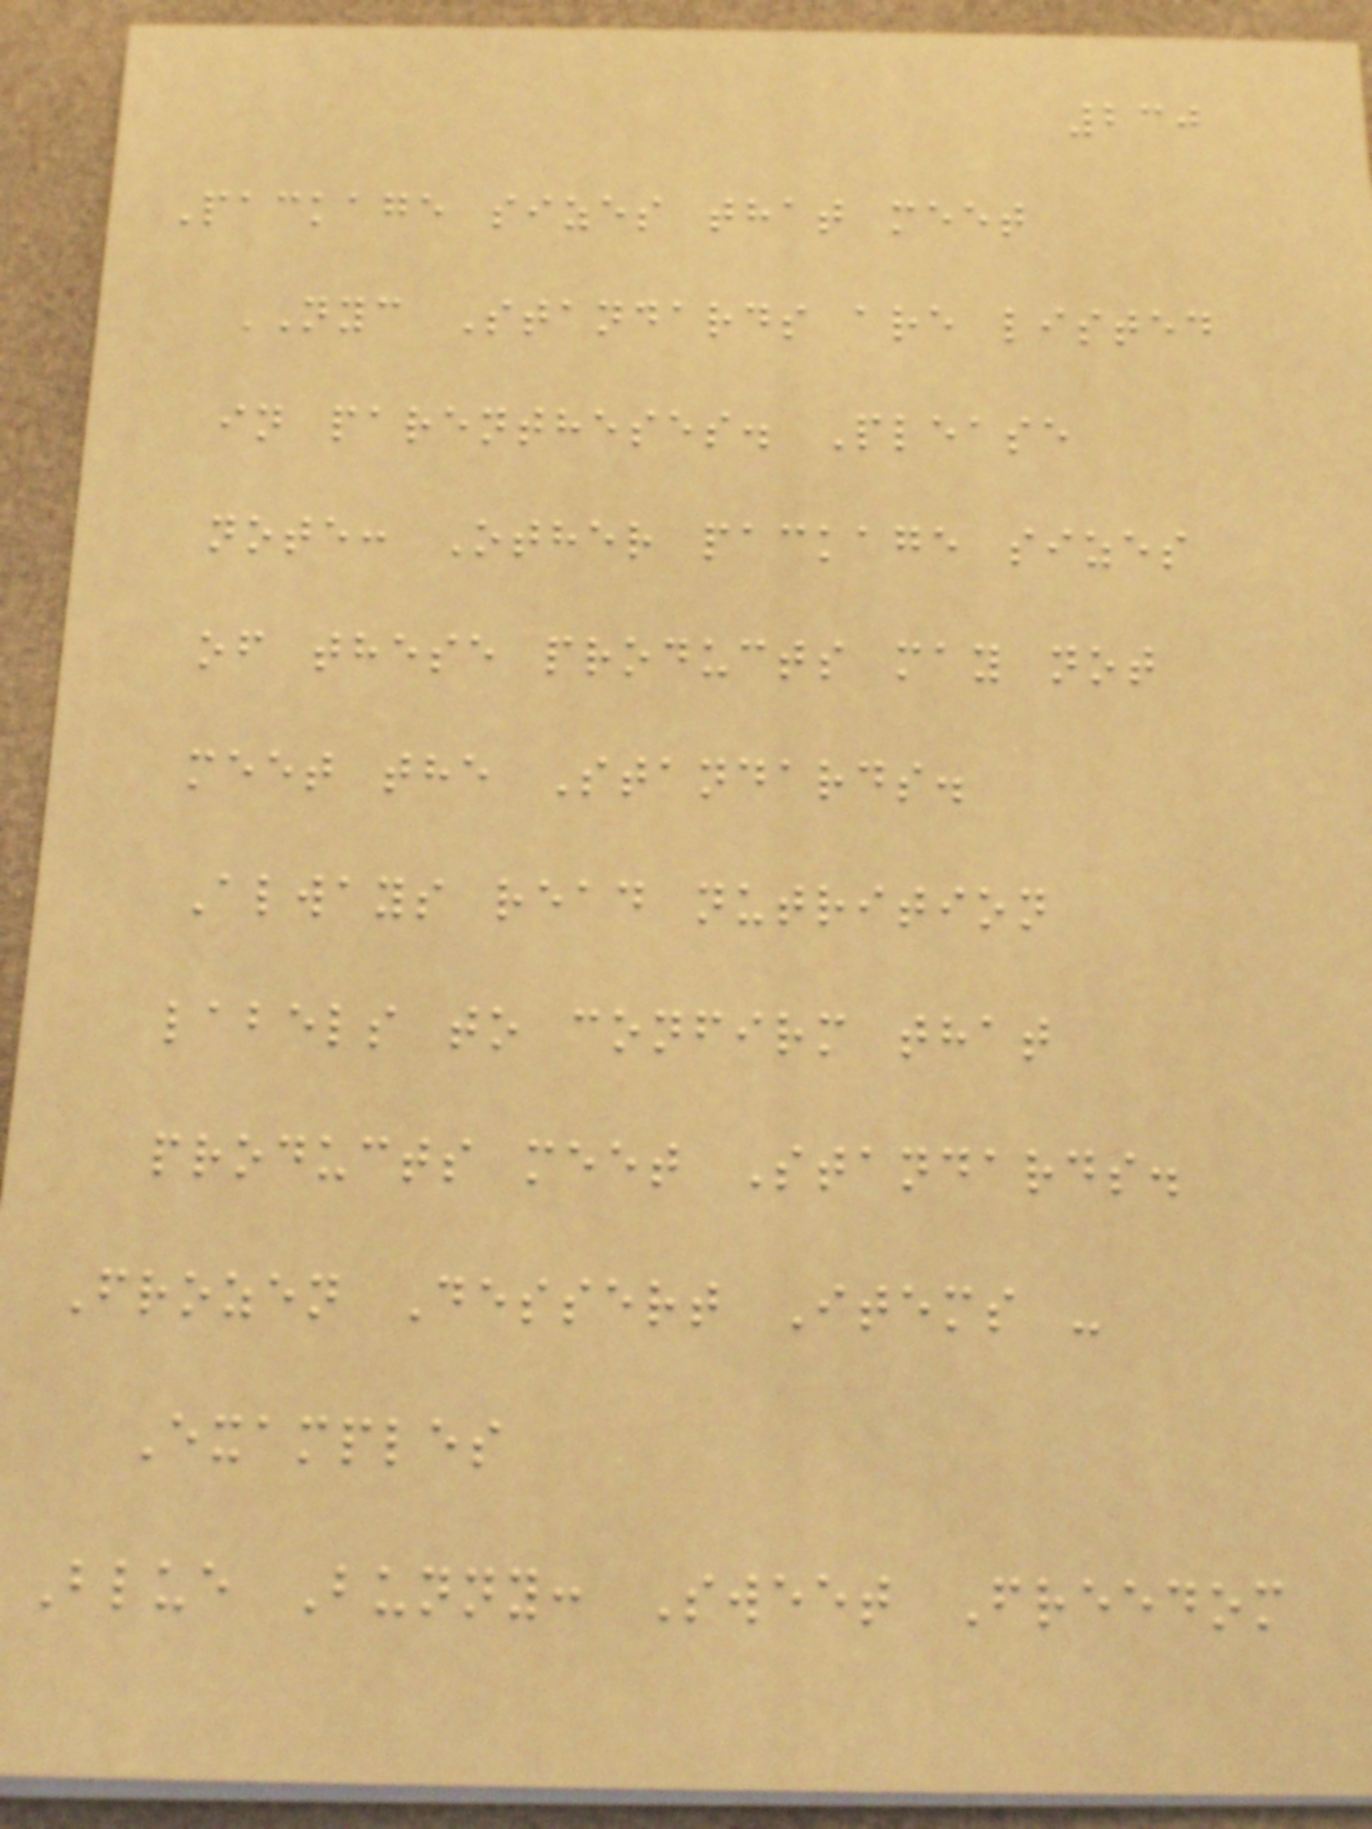230
Package sizes that meet
NYC Standards are listed
in parentheses. Please
note: Other package sizes
of these products may not
meet the Standards.
Always read nutrition
labels to confirm that
products meet Standards.
Frozen Dessert Items -
Examples
Blue Bunny: Sweet Freedom
